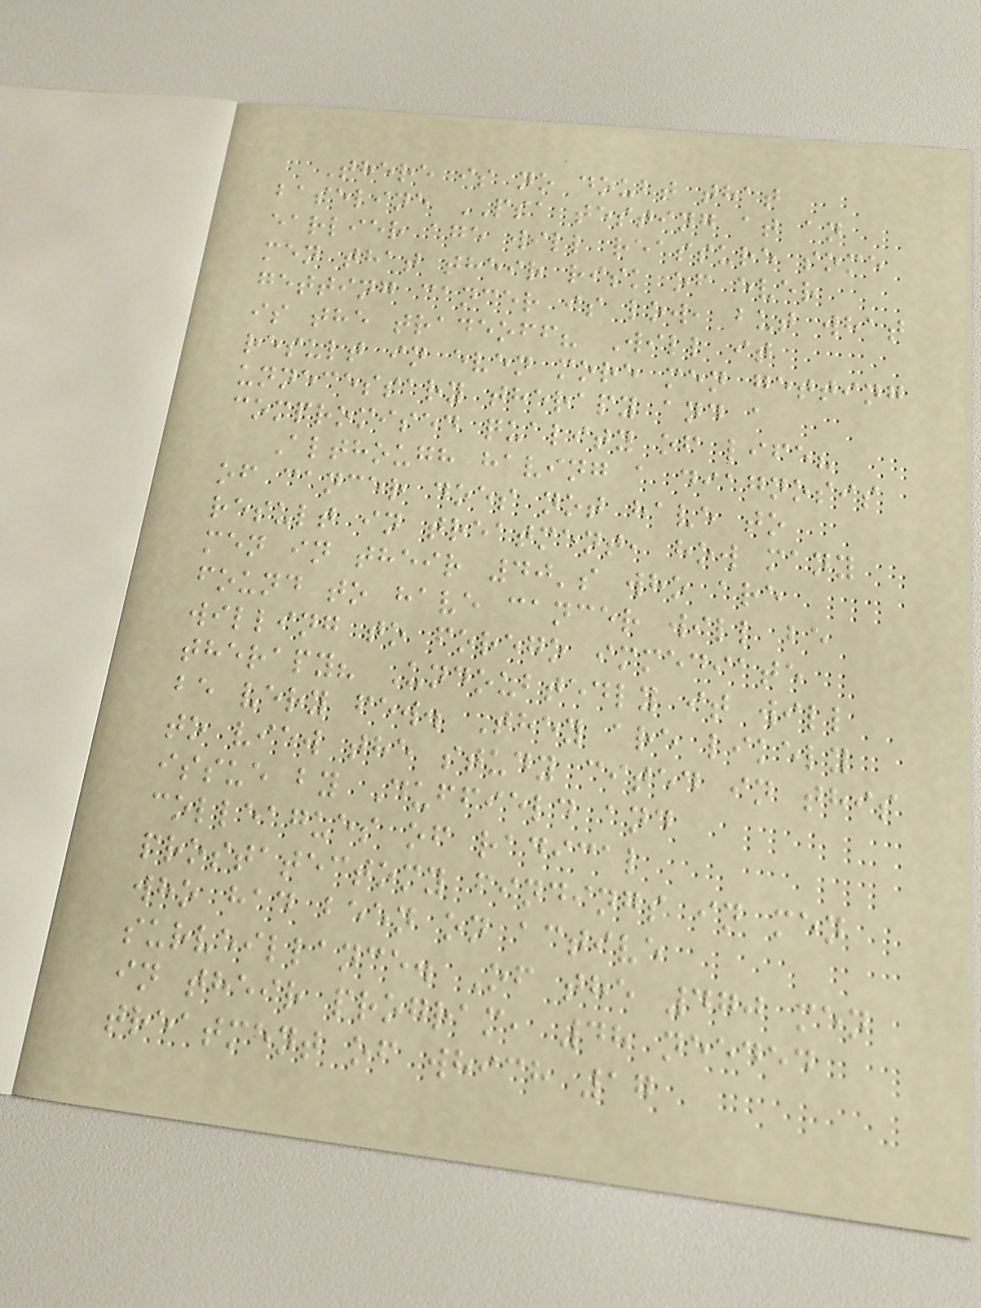There is no doubt that
baseline PSA testing at an
earlier age will reassure some
men that their risk of ever
getting cancer is low, but what
is the tradeoff? Will it
result in even more men getting
unnecessary therapy and a
compromised quality of life?
Although having a diagnosis
of cancer does not have to
result in treatment, how many
men in their 40's who are
found to have cancer will be
willing to forego immediate
therapy? Undoubtedly it will
be very few. They are likely
to view the study cited in this
issue by Duffield and
colleagues of radical
prostatectomy findings in men
who had been on active
surveillance. Of the 470 men
in their program, 48 needed
treatment of which 17
